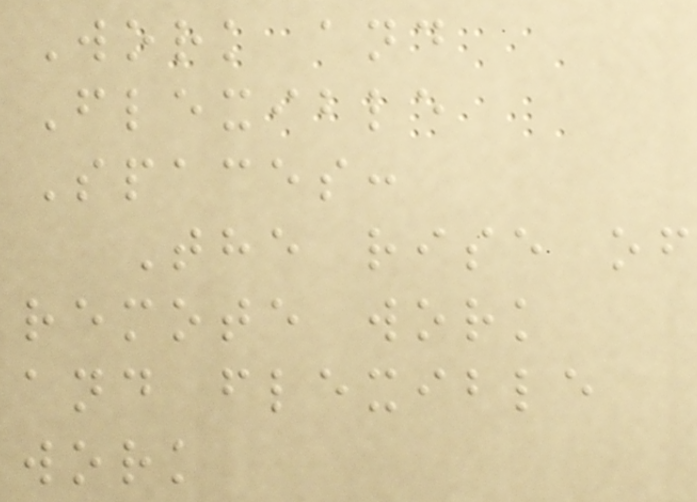Work and
Flexible
Spaces:
The rise of
remote work
and flexible
work
